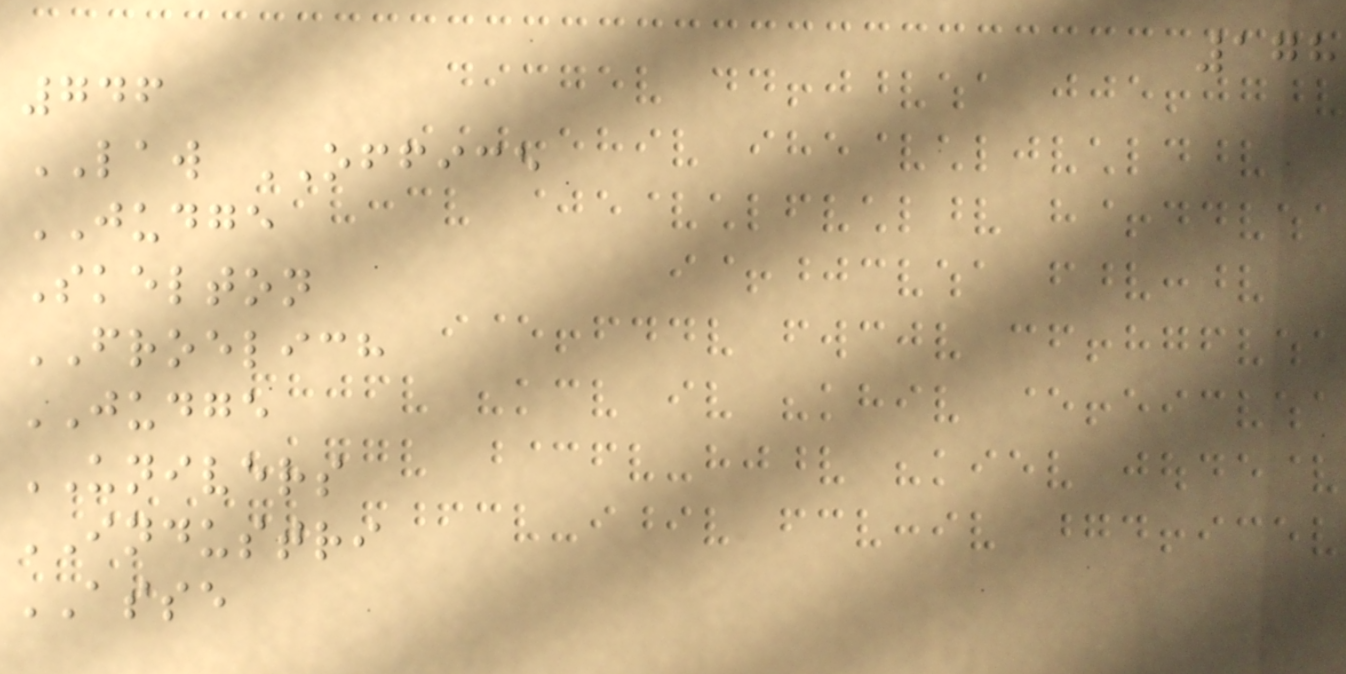178
746
LAW OFFICE
JUDGE
Skelton
FROELICH
JUDGE
UNIVERS
INDUSTRI
ASSE
